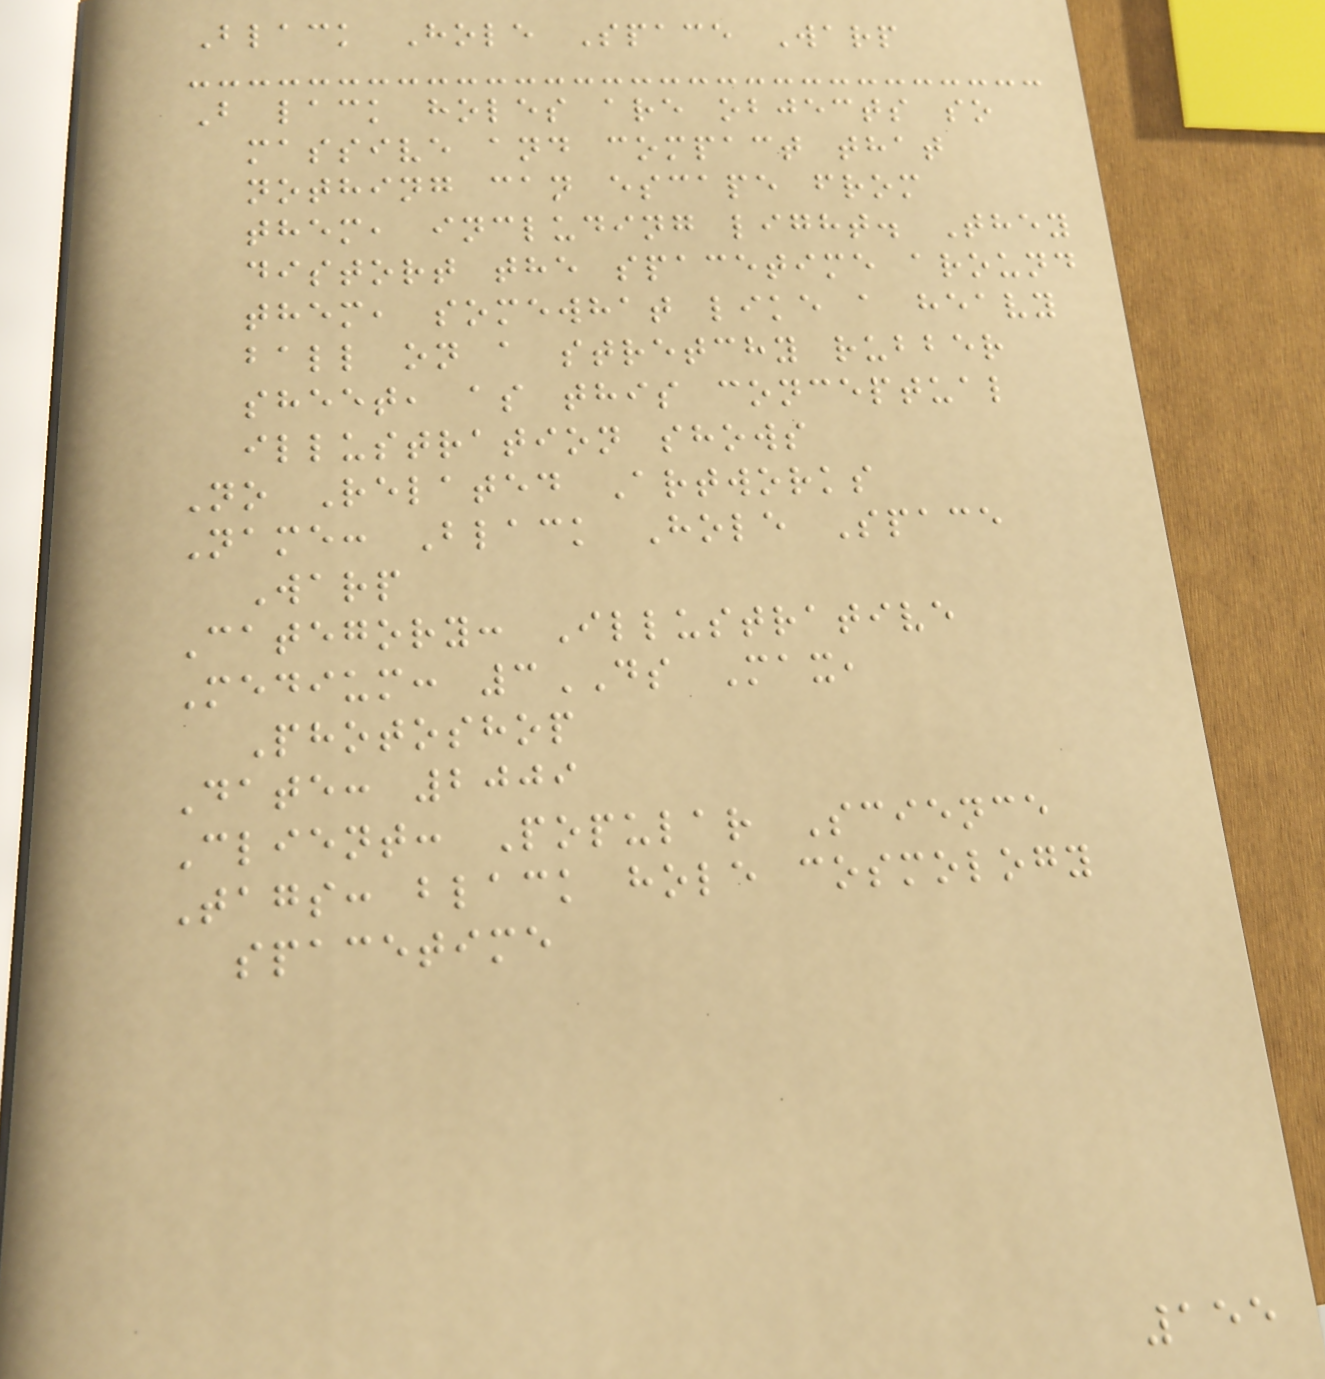Black Hole Space Warp
B lack holes are objects so
massive and compact that
nothing can escape from
them, including light. They
distort the spacetime around
them, somewhat like a heavy
ball on a stretchy rubber
sheet, as this conceptual
illustration shows
No Related Artworks
Name: Black Hole Space
Warp
Category: Illustrative
Medium: 3DS Max,
Photoshop
Date: 2009
Client: Popular Science
Tags: black hole cosmology
spacetime
155
